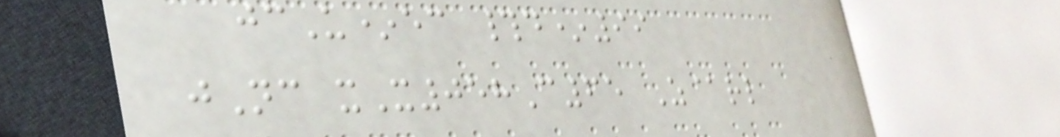jcU*ec #d*99
jNc xX058C65 Z@rl
